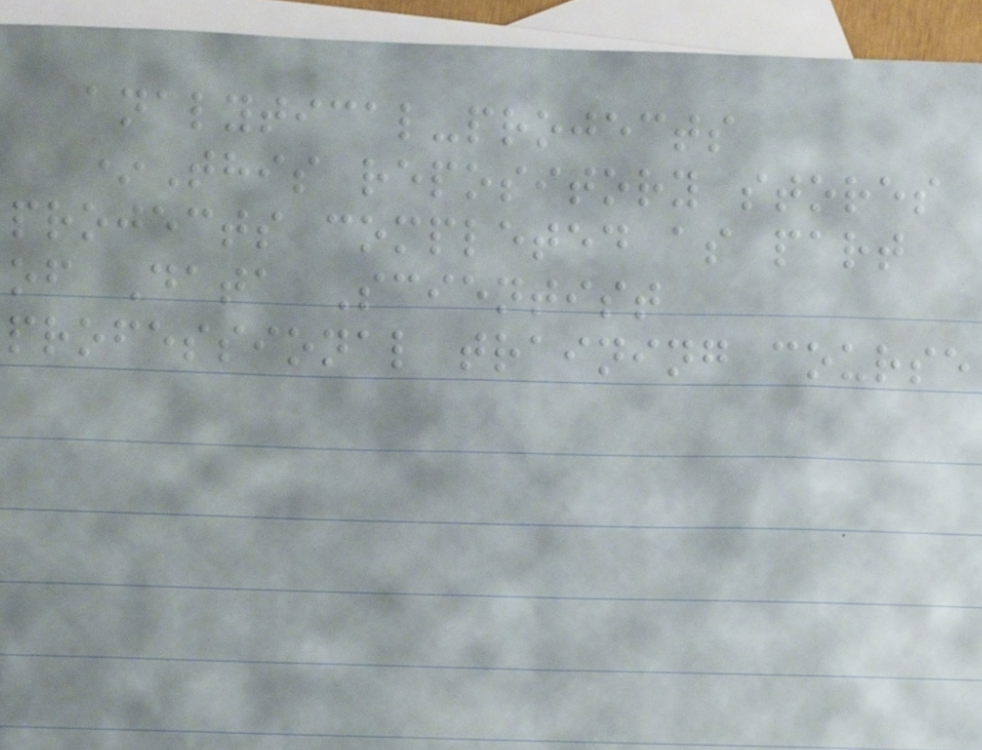analytical-projects
*This repository stores
projects completed as part
of Data Scientist
professional training course
